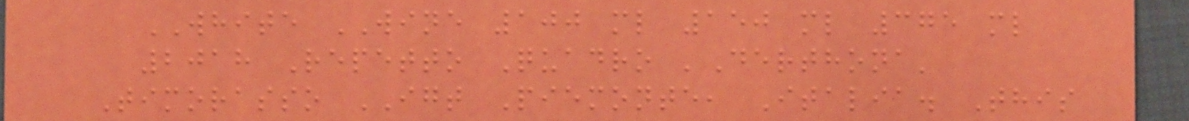WHITE WINE 100 ml 150 ml 375 ml
2018 Repetto Quadro 'Derthona'
Timorasso IGT Piemonte, Italia. This
